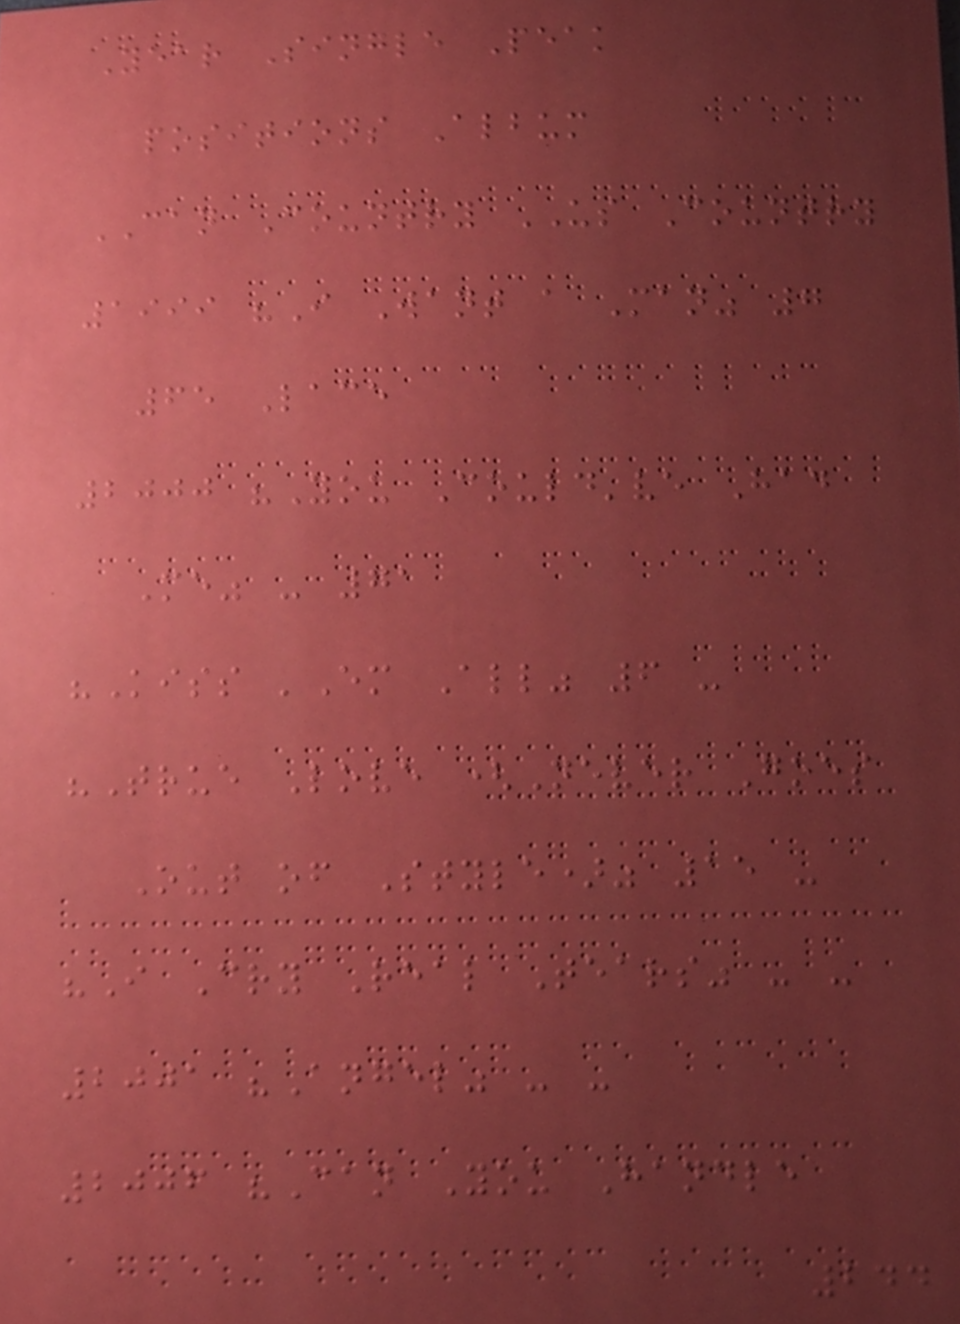Year Single Peak
positions Album
CAN Country US Country
1999 "I Want a Man" 7
65 Lace
2000 "You Could've Had
Me" - 71
"Kiss 'Em All" 6 -
"True Love (Never Goes
Out of Style)" 15 -
"I Cry Real Tears" - -
2001 "Angel" - -
2006 "Can You Handle
244
